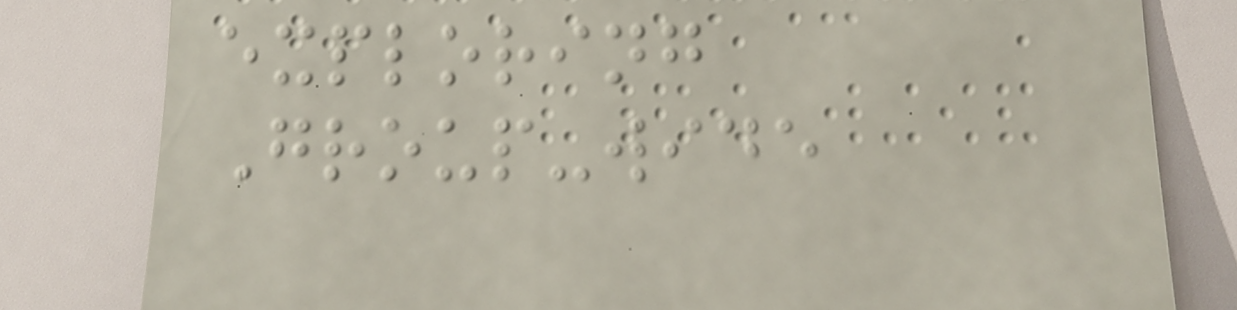exploring
Group-wide
